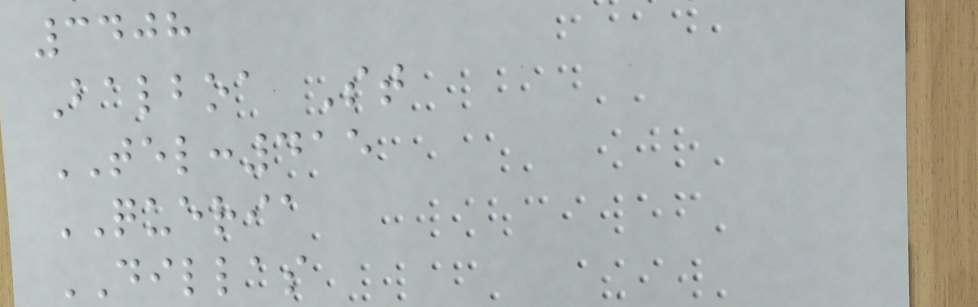3408
Balboa St
TEL:415
QUERIA
DILLAS
